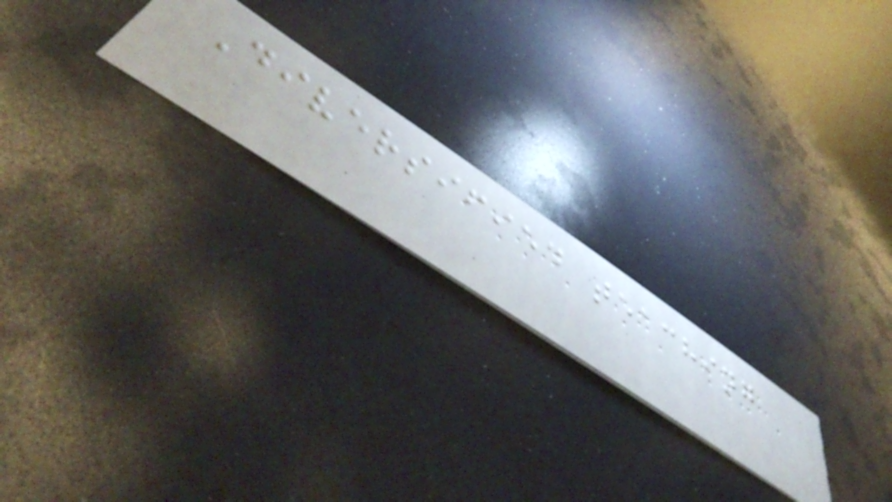Diversified teaching
